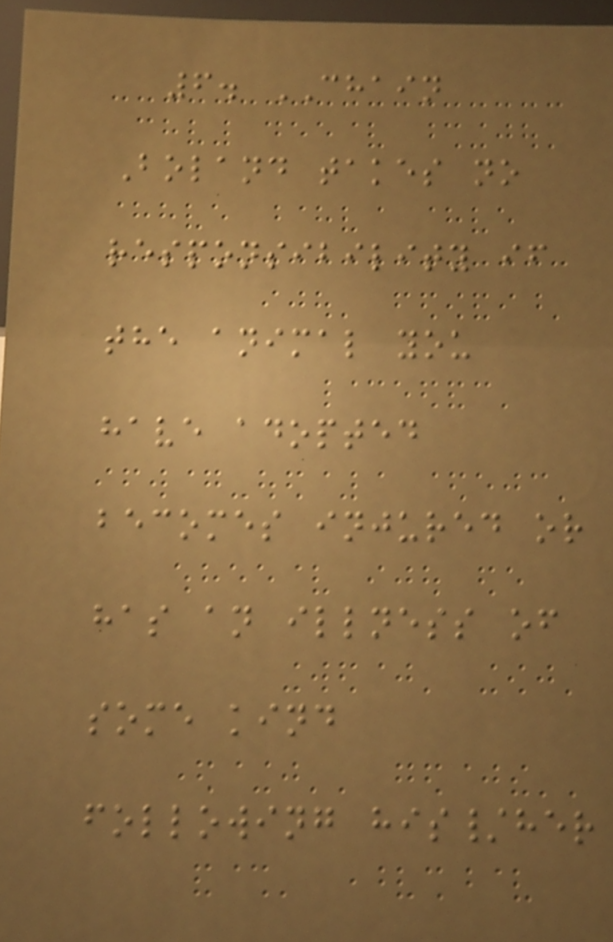6. CHAIN
Boland takes no
responsibility if
the animal you
have adopted
becomes injured or
has an illness of
some kind
following his/her
